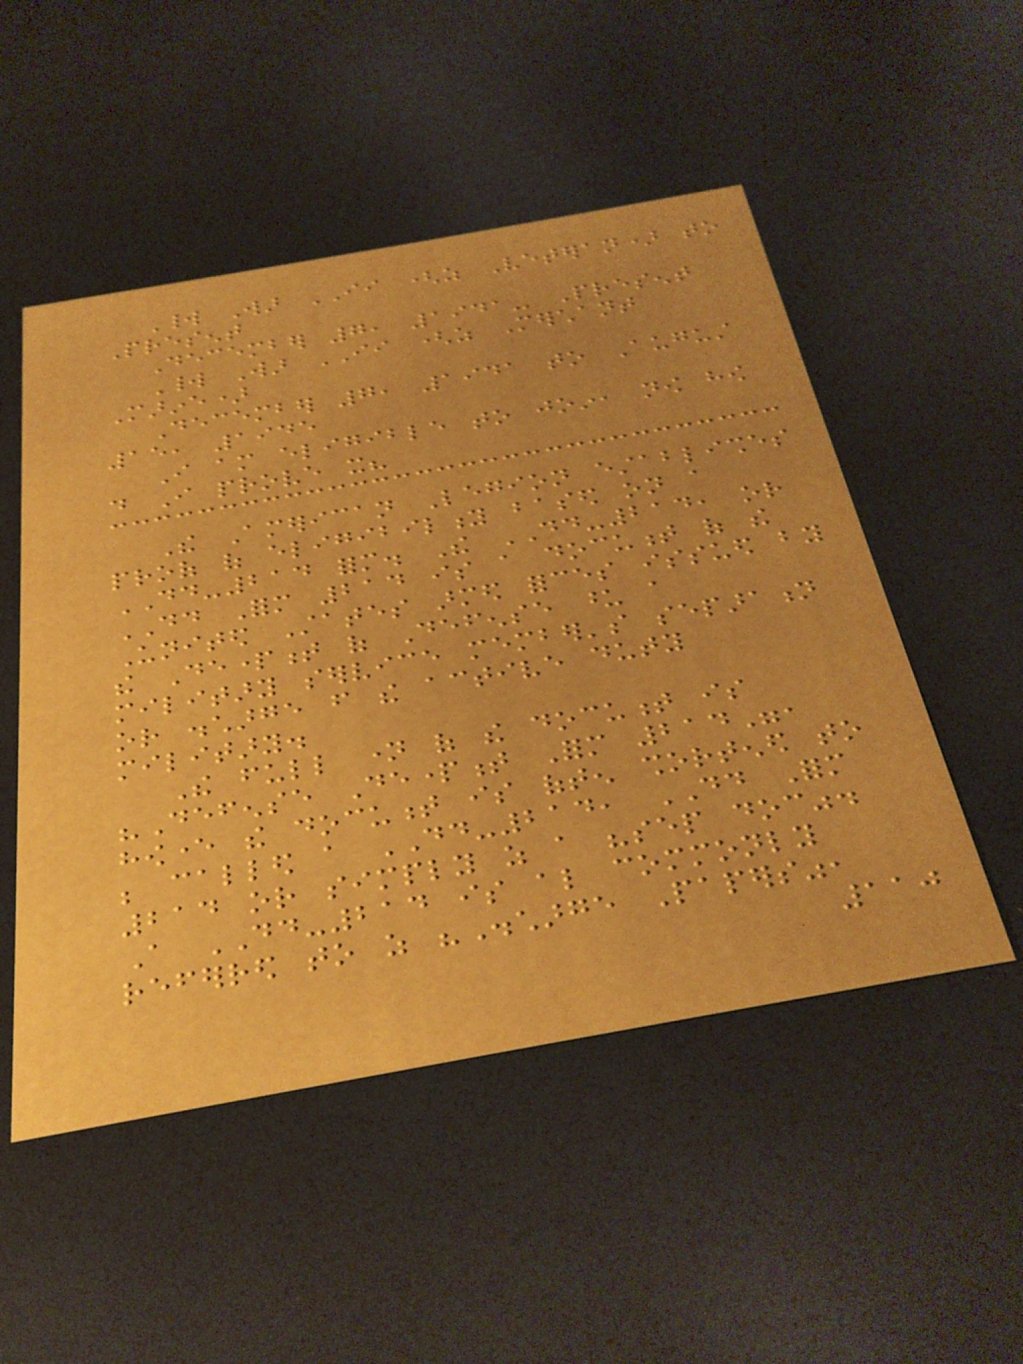World War II (as Veteran) to
Present
December 7, 1941- Present
World War II (as Merchant
Marine)
December 7, 1941 to August
15, 1945
I am eligible to join, now how
do I prove it?
The American Legion establishes
proof of eligibility based on a
DD-214 form. The DD-214, or
DD Form 214 is a document of the
United States armed forces issued by
the Department of Defense upon a
military service member's separation
or discharge from the active duty
military.
The full name of the document is
"Defense Department Form 214",
however the document is often shortened to
be called a DD-214, DD Form
214 or simply as a "sep doc".
A DD-214 is also commonly
referred to as "Discharge Papers",
110
